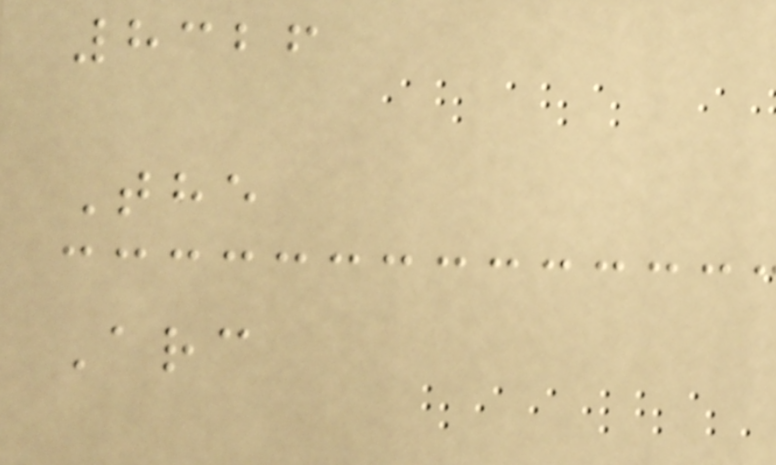8326
The
Arc
